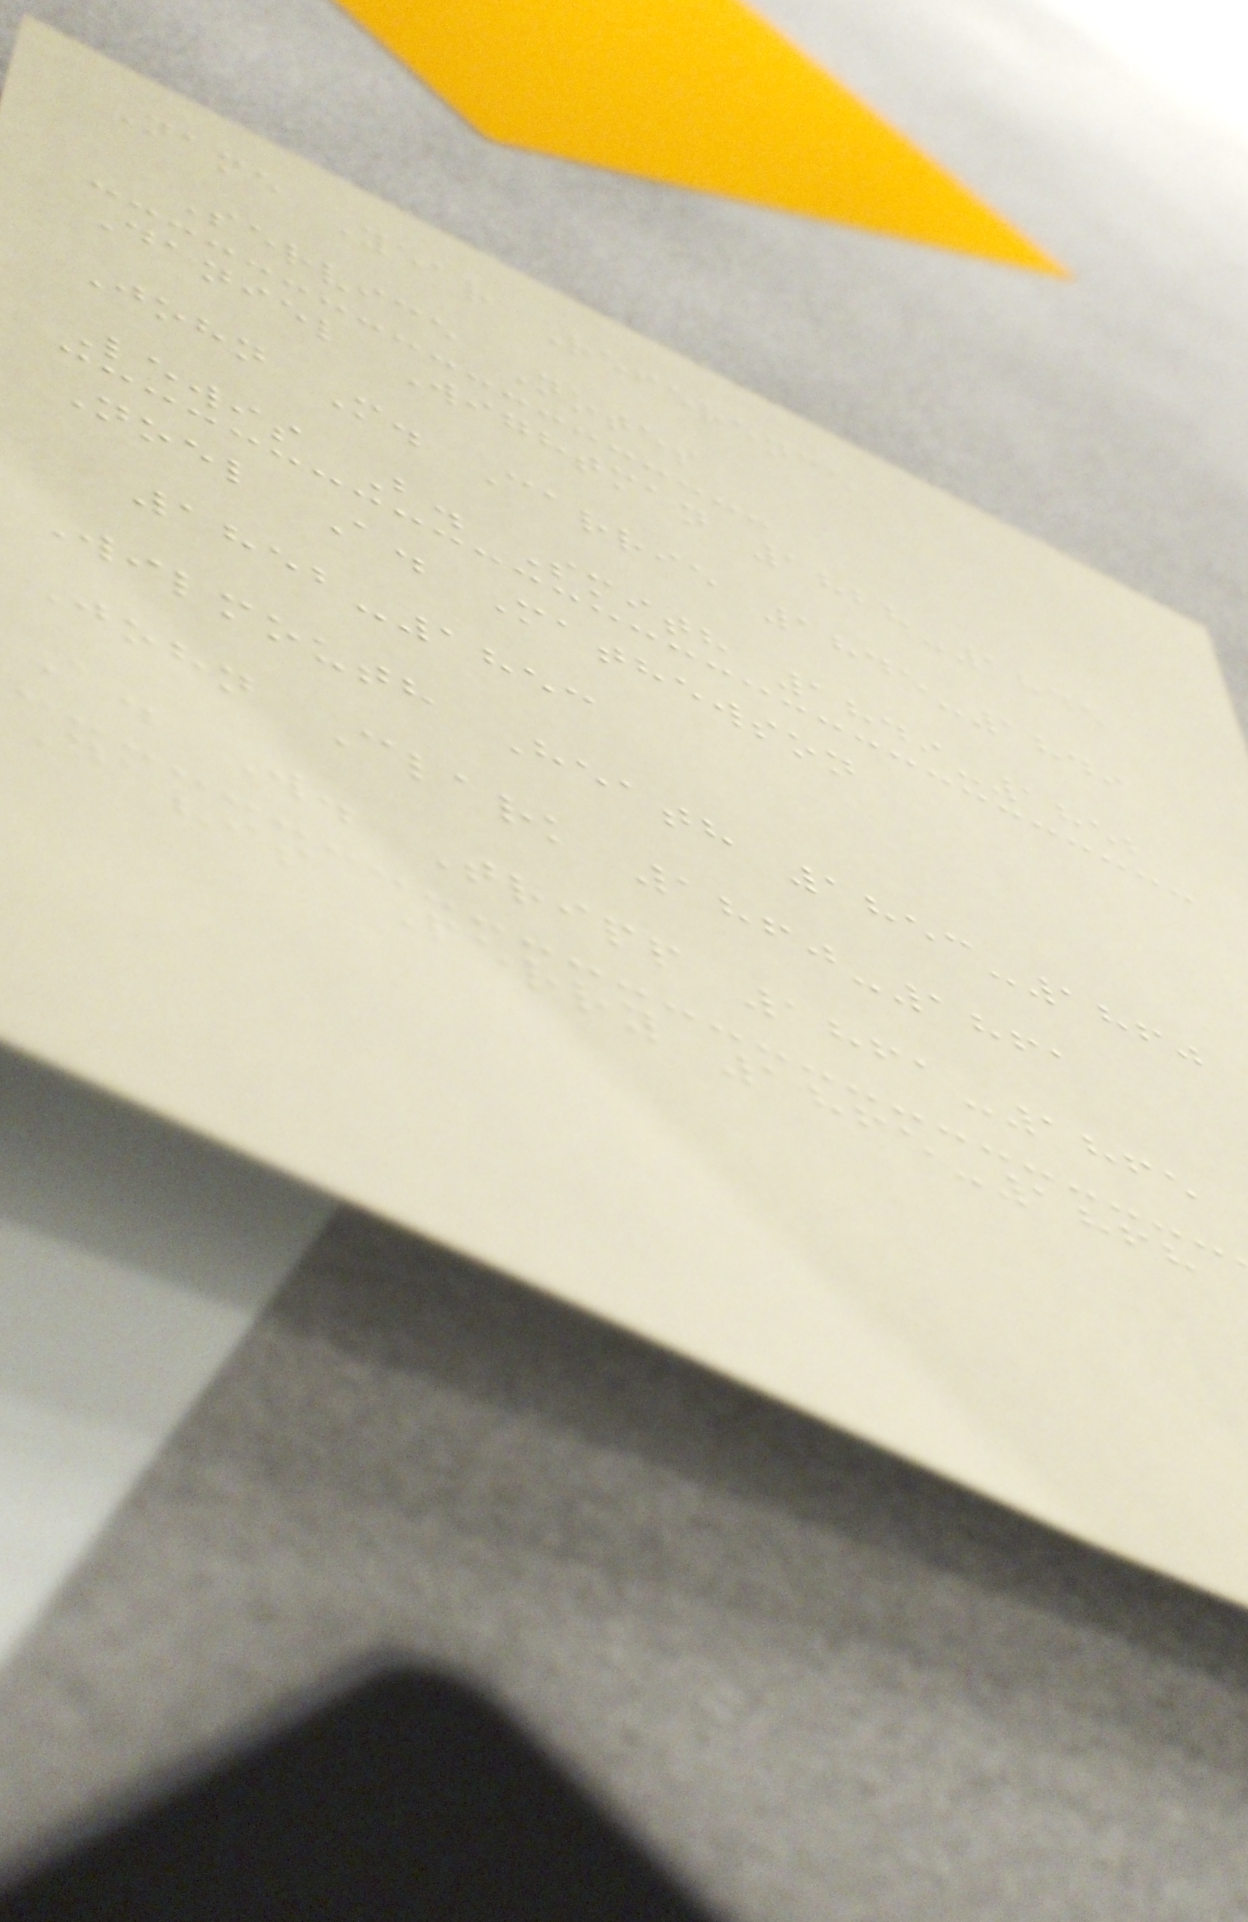Name Year Reference
Service Notes
Daniel Wightman 1828-1845
John M. Carrie 1845-1849
Lewis B. Smith 1849-1852
Noel A. Mathewson
1852-1853
Wilmouth Heath 1853-1860
John Clark 1860-1861
A. W. Tripp 1861-1865
Davis Perry 1865-1868
